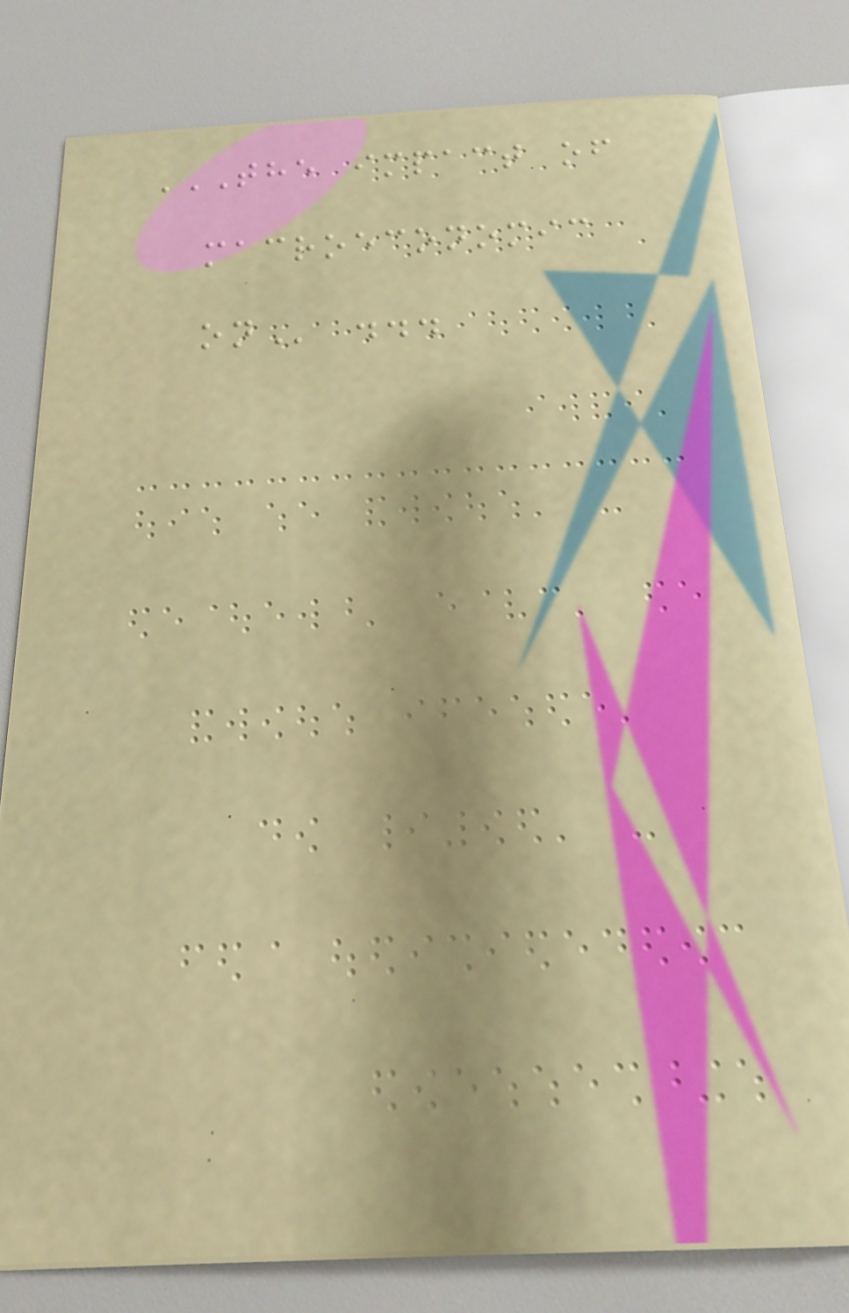THE IMPACT OF
MACROECONOMIC
ON ...
